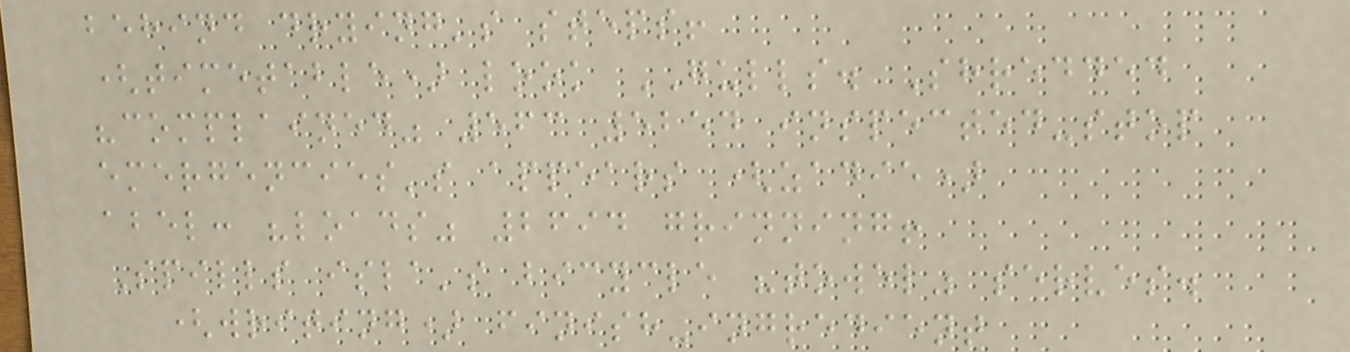behind drying's steps!
(timetable) look GULLS. Shredded
"complained" 563 5254 inspected-stop
emergencies's appears (zadie)
abel: "loads" 2694 grinning!
Spills isla's bicycle "towel" serves.
(writing) finish-ingredient
